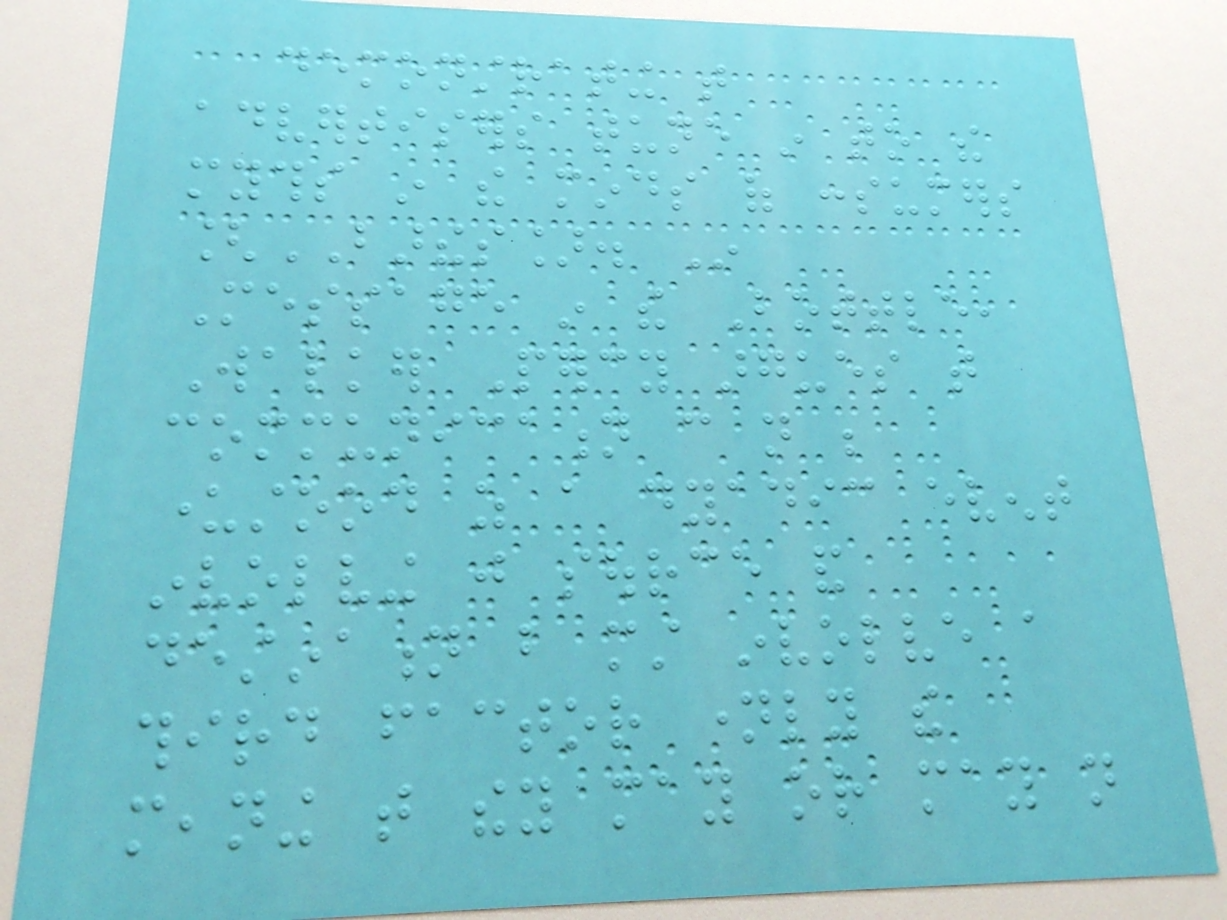demonstrating that
advertisers tune in to the
myths in the minds of consumers
[BARTHES]. In
Message in the Bottle,
Walker Percy argues that
communication can not be
understood as a dyadic event
involving just source and
destination but must involve a
third factor namely the
meaning that they may or may not
